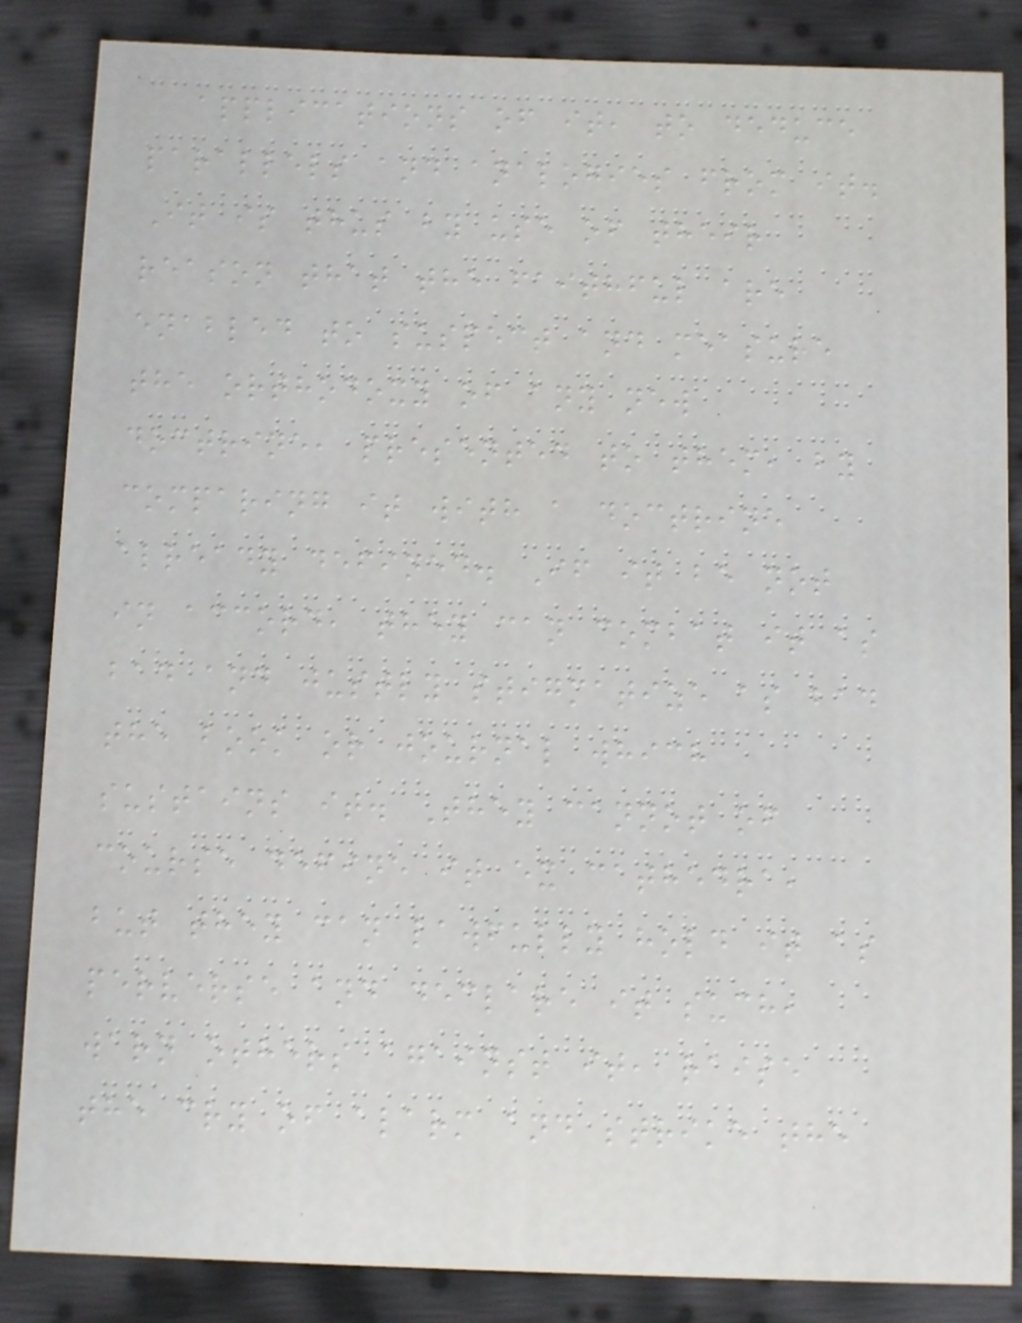applications of it, to deduce
parallels and analogies from it.
It is thus by use of their
reason that the faithful are
enabled to suspect and measure
the orthodoxy of any new
doctrine, presented to them, by
comparing it with a doctrine
already defined. If it be not
in accord, they can combat it as
bad and justly stigmatize as bad
the book or journal which
sustains it. They cannot of
course define it ex cathedra,
but they can lawfully hold it as
perverse and declare it such,
warn others against it, raise
the cry of alarm and strike the
